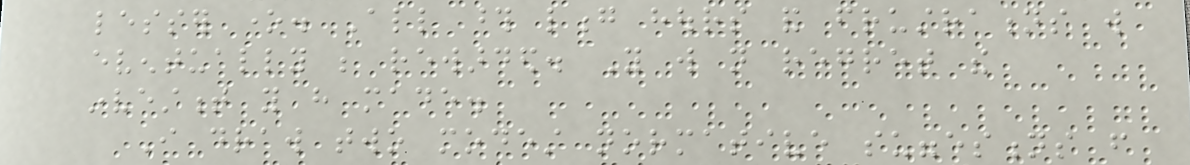lesser one. All those long hours and frustrations will
eventually be rewarded. You will not regret the
investment you have made.
I draw two modest normative suggestions from
